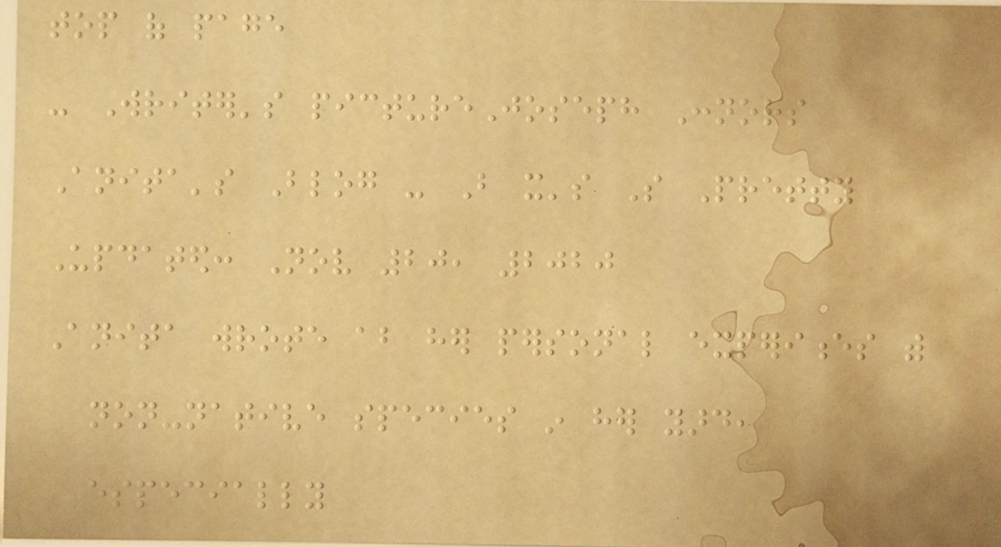top of page
- Writer's pictureJoseph Connors
Anita's Blog - But it's So Pretty
Updated: Nov 20, 2020
Anita wrote about her personal experiences with
non-native species in her yard,
especially
